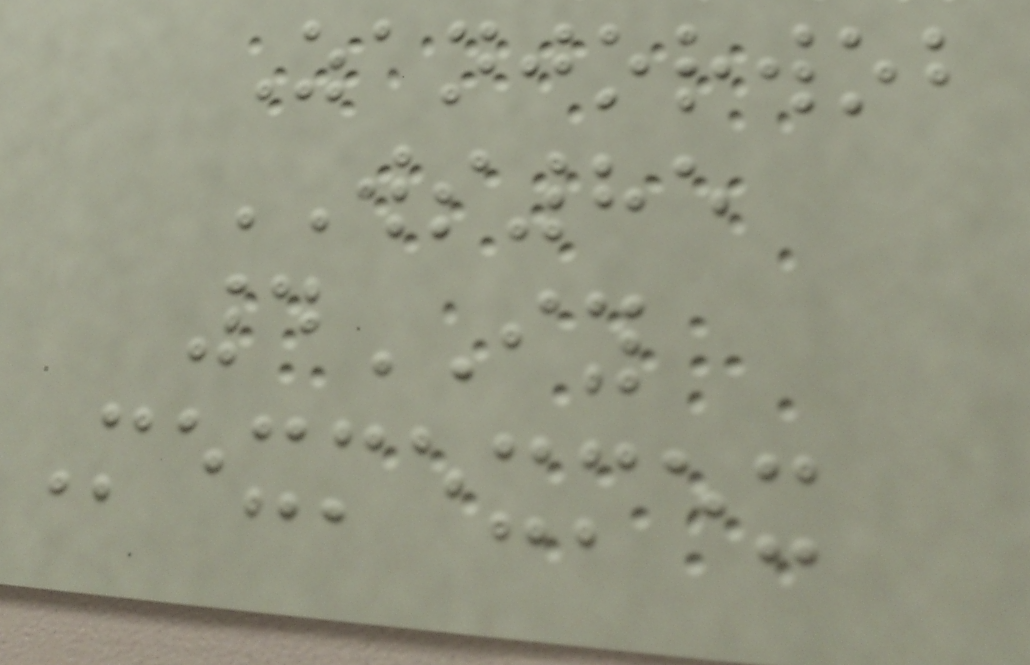Zanjorwob
WS85
4IY
Mexmexmex
